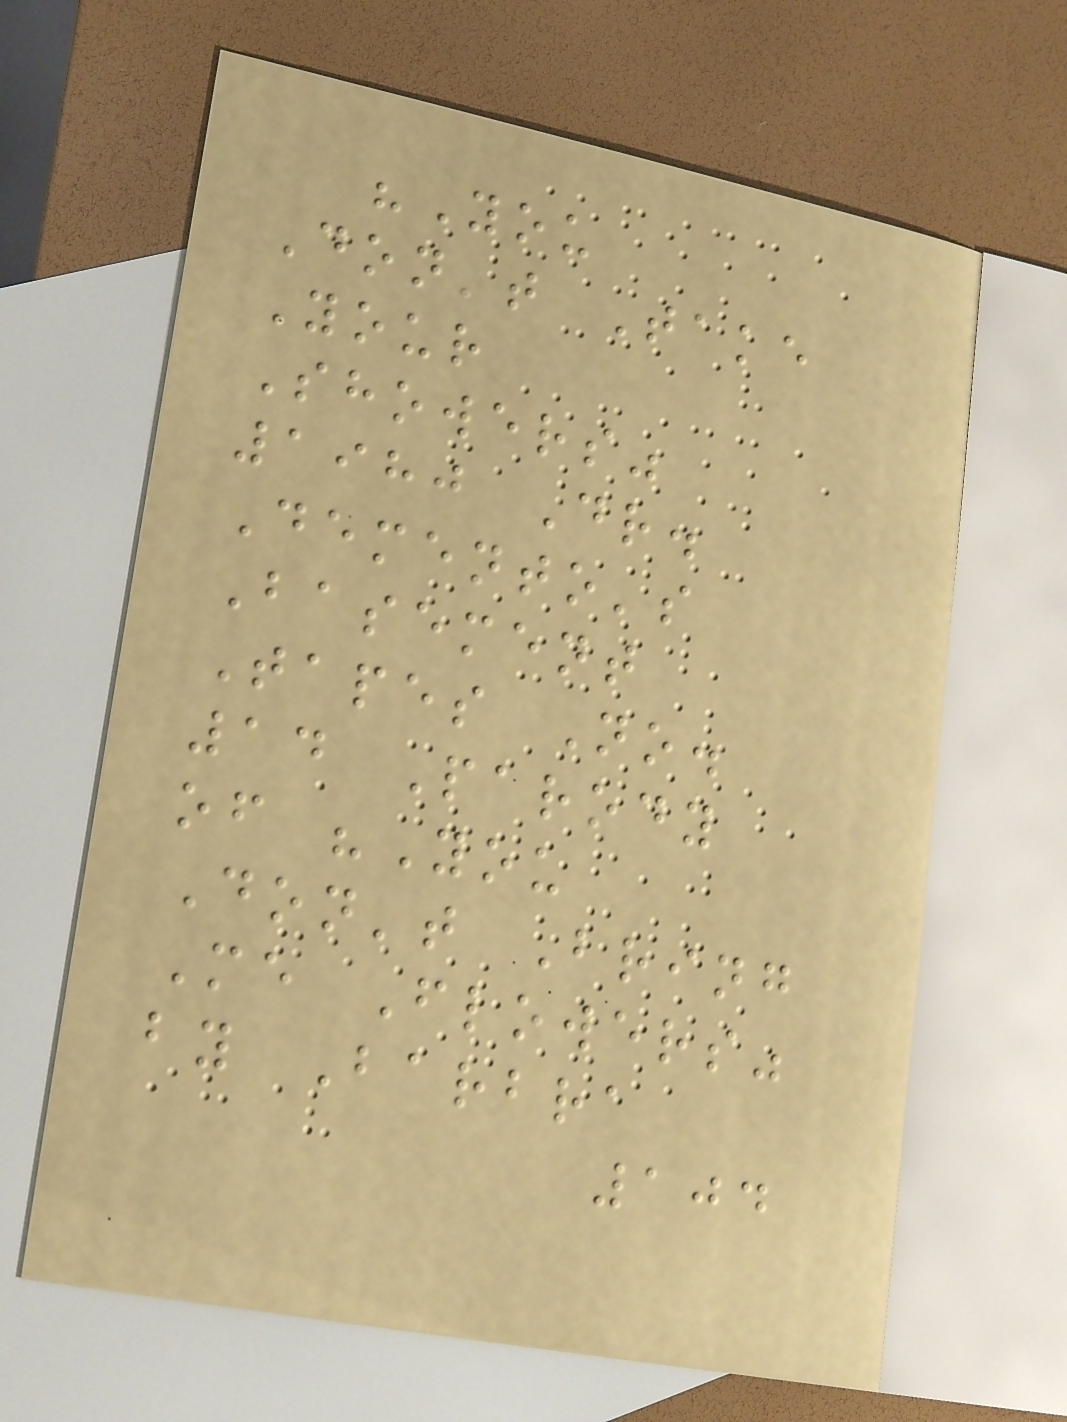"You
Don't Take
Your
Showers"
1980 Dr.
Demento's
Basement
Tapes No.
14 Parody
of "You
Don't Bring
Me Flowers"
by Barbra
104
